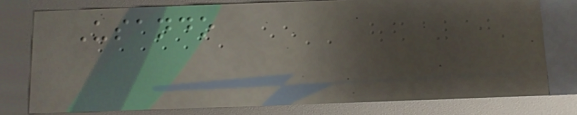Usando
